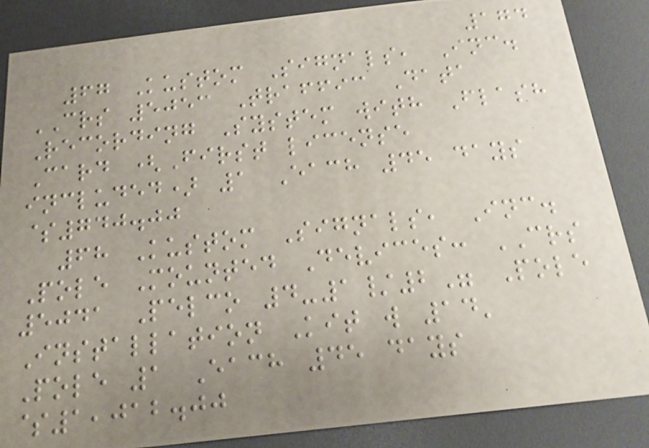174
67 Kustom Signals, Inc.
CRS 5053 Traffic Data
Recording System with Flash
Card (First license
included) 1 Each 45 days
$740.00
68 Kustom Signals, Inc.
Pole Mounted Devices: CRS
5041 Pelco 4-1/2" Pole
Installation Kit w 14'
Pole 1 Each 45 days
$1,012.00
